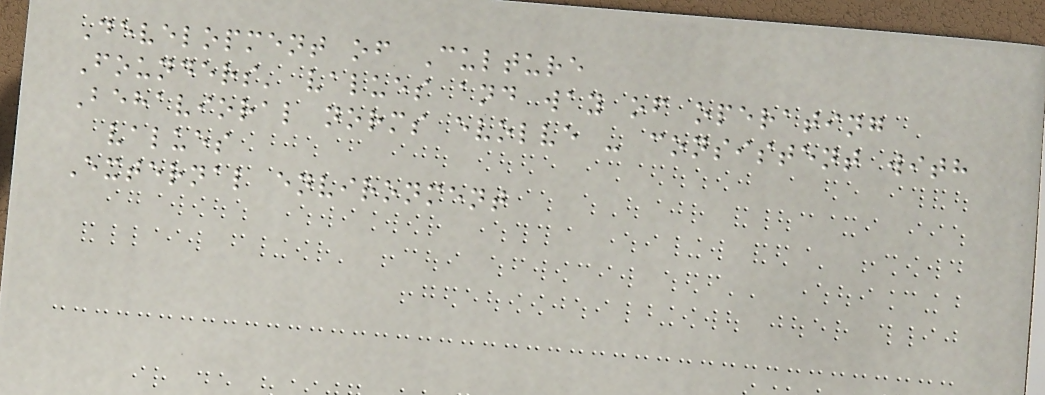Development of Culture
Founders' values and way of operating
Behavioral norms evolve - consistent with
values
External environment
